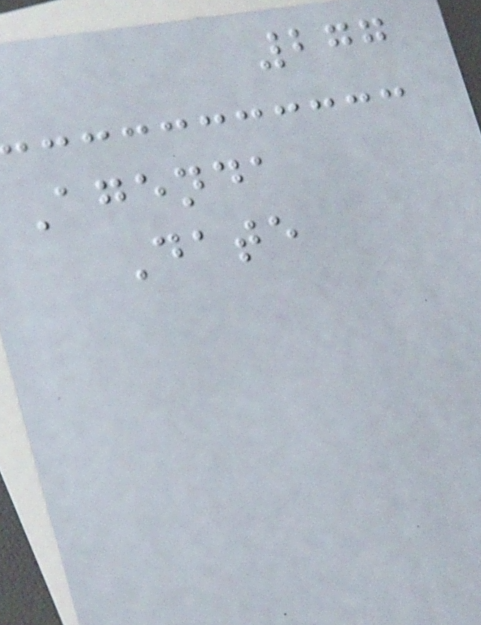277
Agenda
Date
